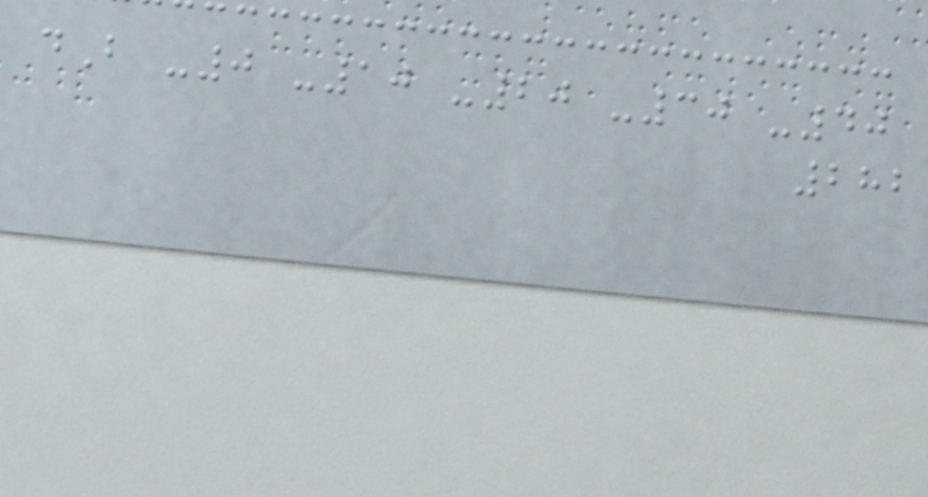dB -0 -10 -20 -30 -40
282
